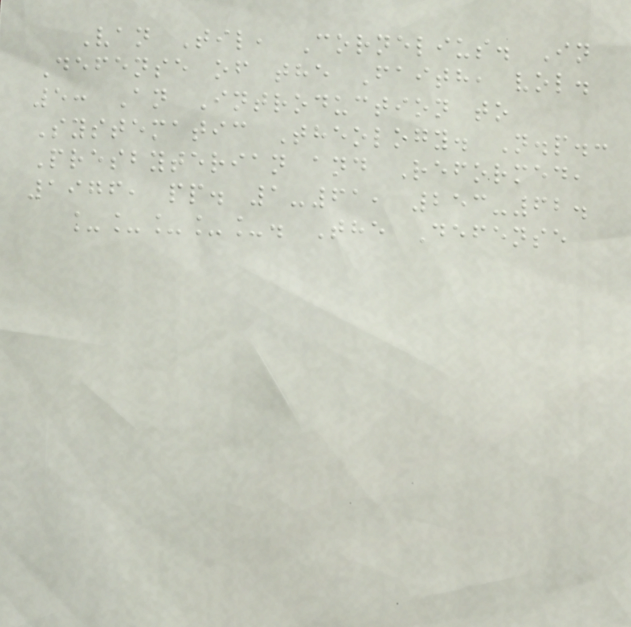Van Til, Cornelius. In
Defense of the Faith, vol.
5: An Introduction to
Systematic Theology. N.p.:
Presbyterian and Reformed,
1976, pp. 1-61, 253-62.
_____. The Defense
